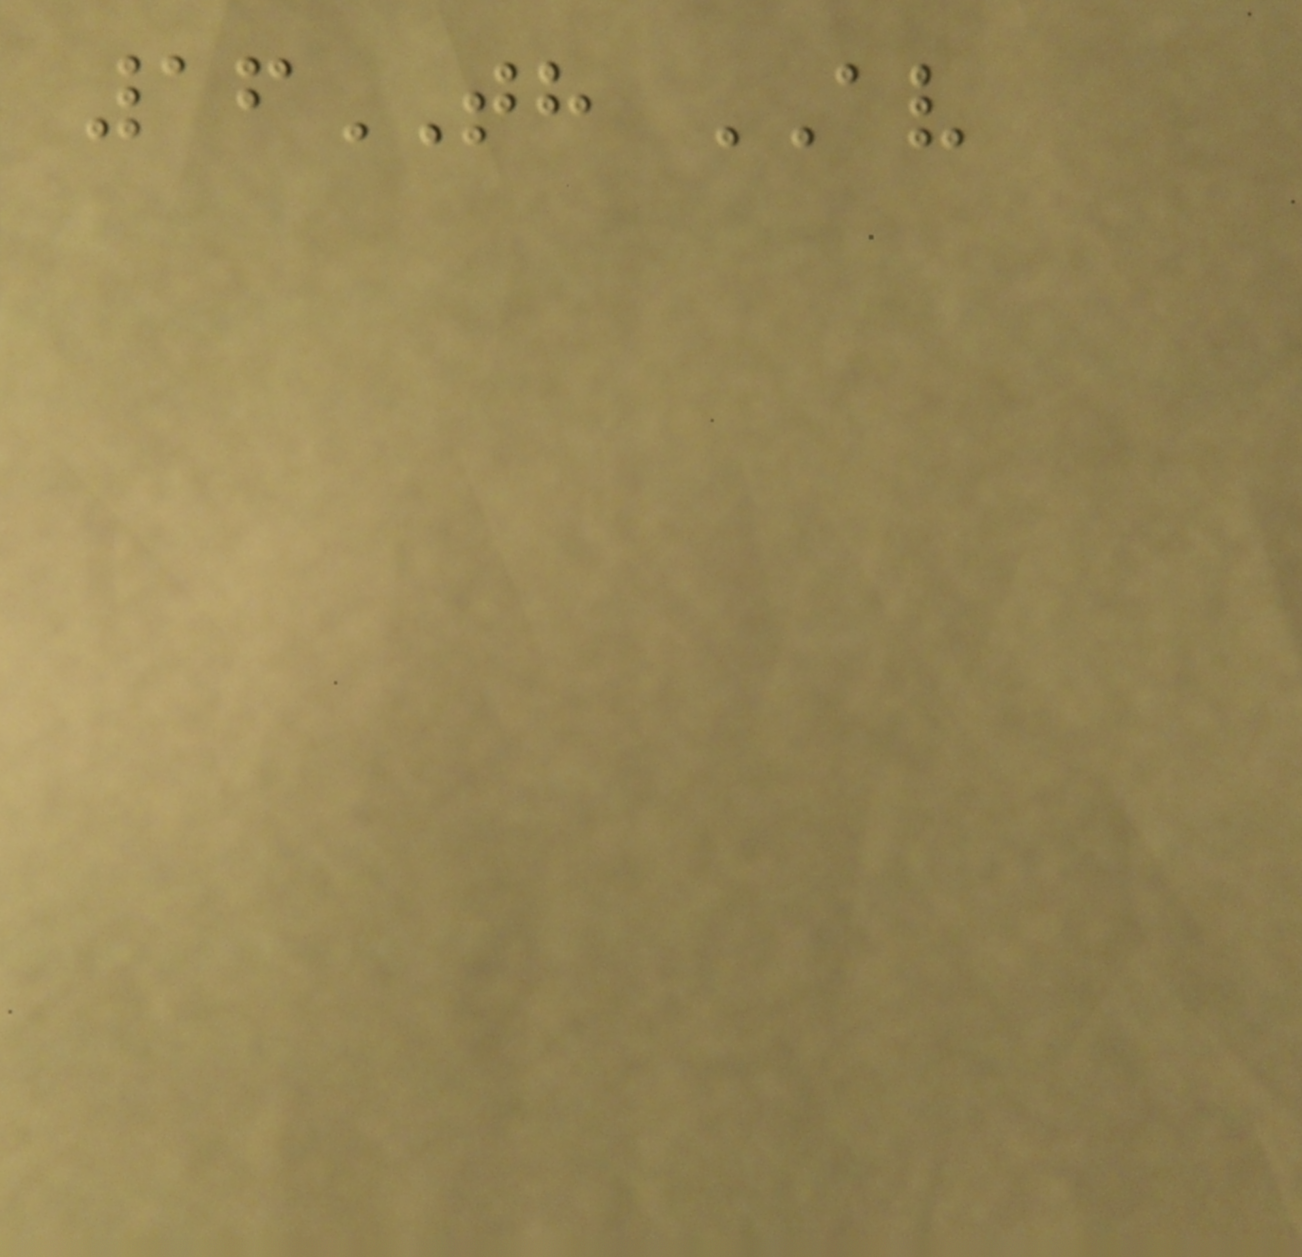16TH AV
